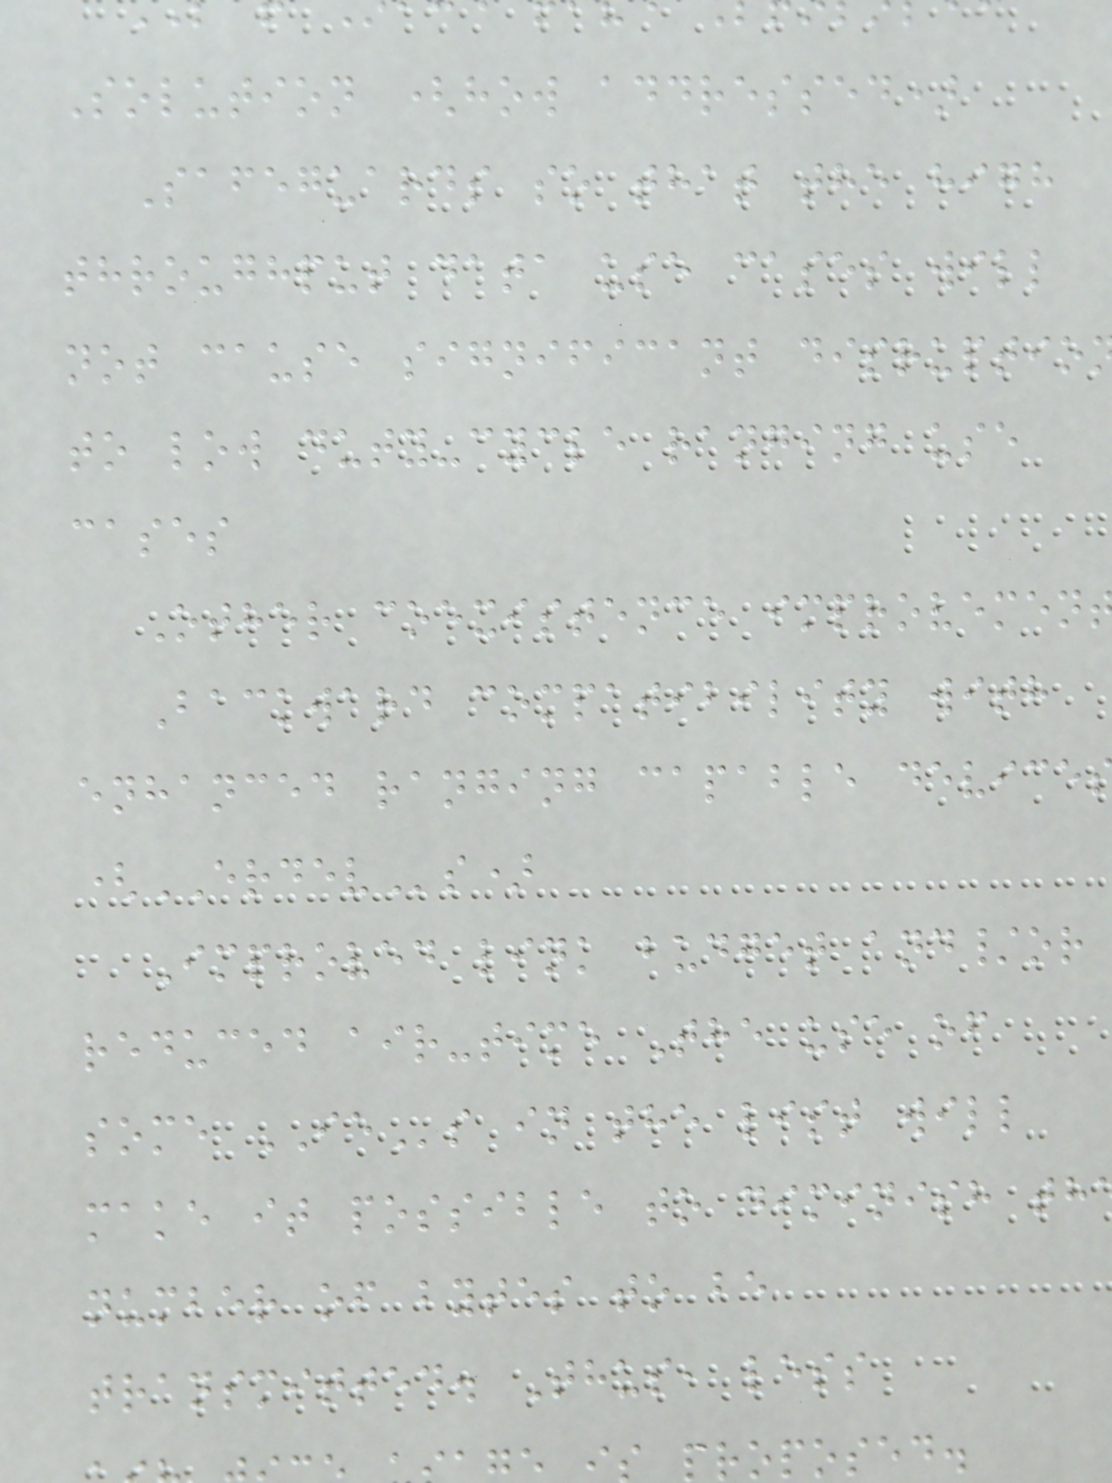Solution (how addressed)
Safeguards so that the high
throughput data use cases will
not cause significant disruptio
to low duty-cycle ranging use
cases
Other coexistence improvemen
Backward compatibility with
enhanced ranging capable device
(ERDEVs)
Improved link budget and/or
reduced air-time The use of
some IEs in the list will
make it possible to diminish th
number of bytes to be
transmitted. Thus, less
proposed.
